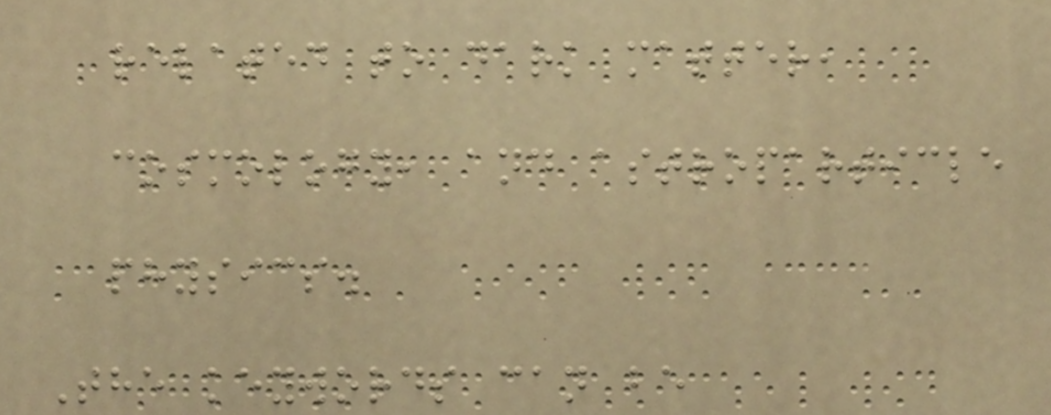related to dark matter,
cosmology, and astroparticle
physics.
The keywords can be
